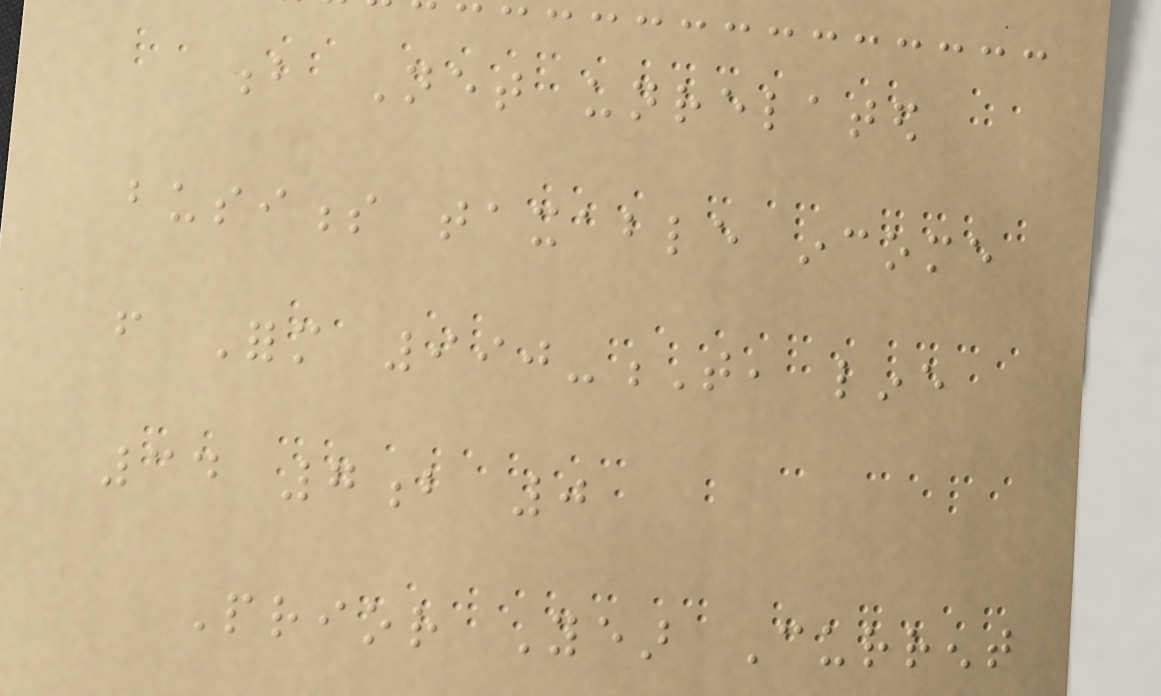b Net unrelated
business taxable income
from Form 990-T, line
34 7b 0
Prior Year Current
